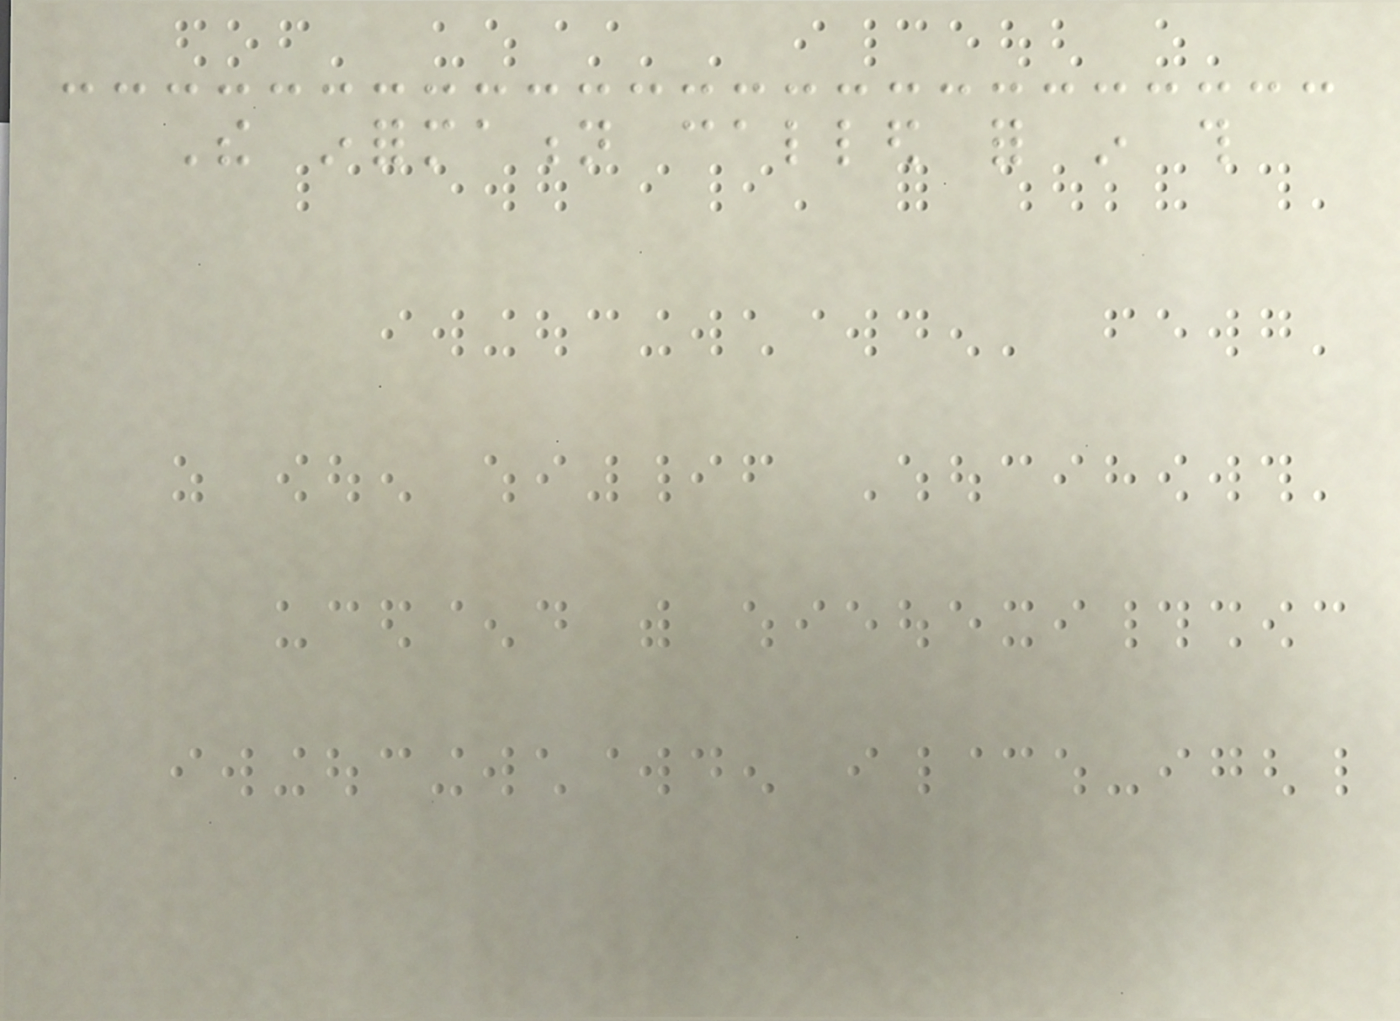The information called for in this
